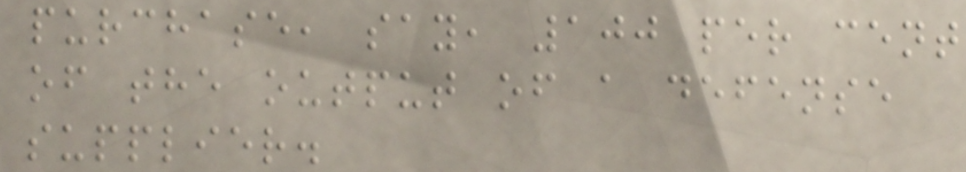purchase, say, 100 per cent
of the output of a defense
supplier.
